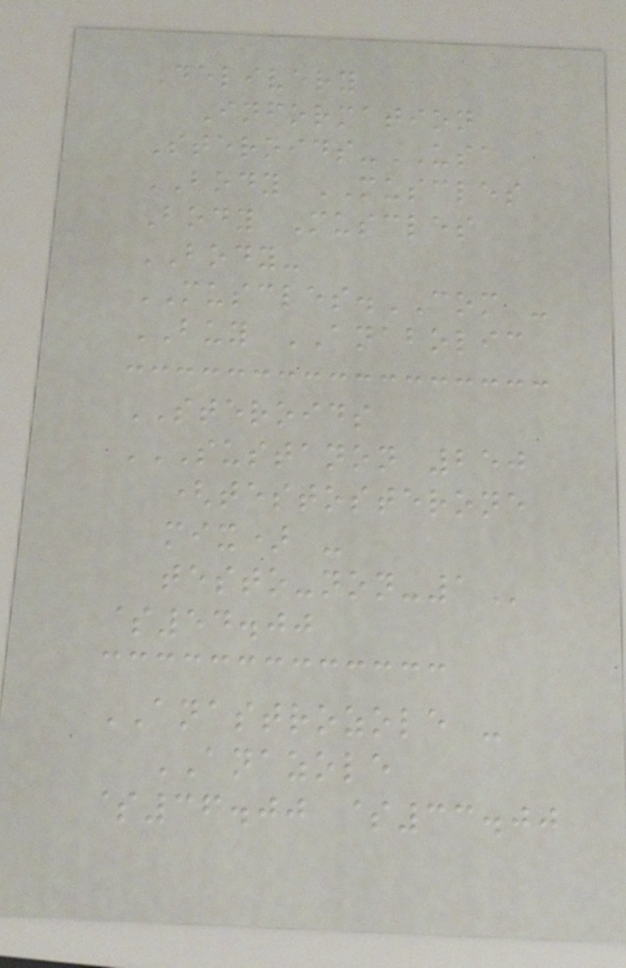Delivery
Information
Steroids-USA
BODY MUSCLES
Body Muscles
BODY-
MUSCLES.COM -
BUY ANABOLIC
STEROIDS
SUSTANON 250
(TESTOSTERONE
MIX) -
TESTO-NON-1
$54.00
ANASTROZOLE -
ANAZOLE
$36.00 $33.00
